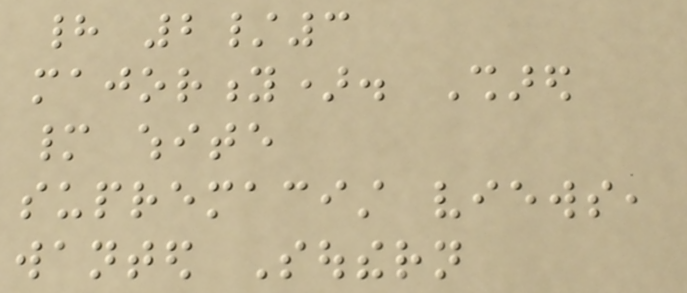had 2/3
majority). Shared
many white
supremacist views,
wanted Southern
